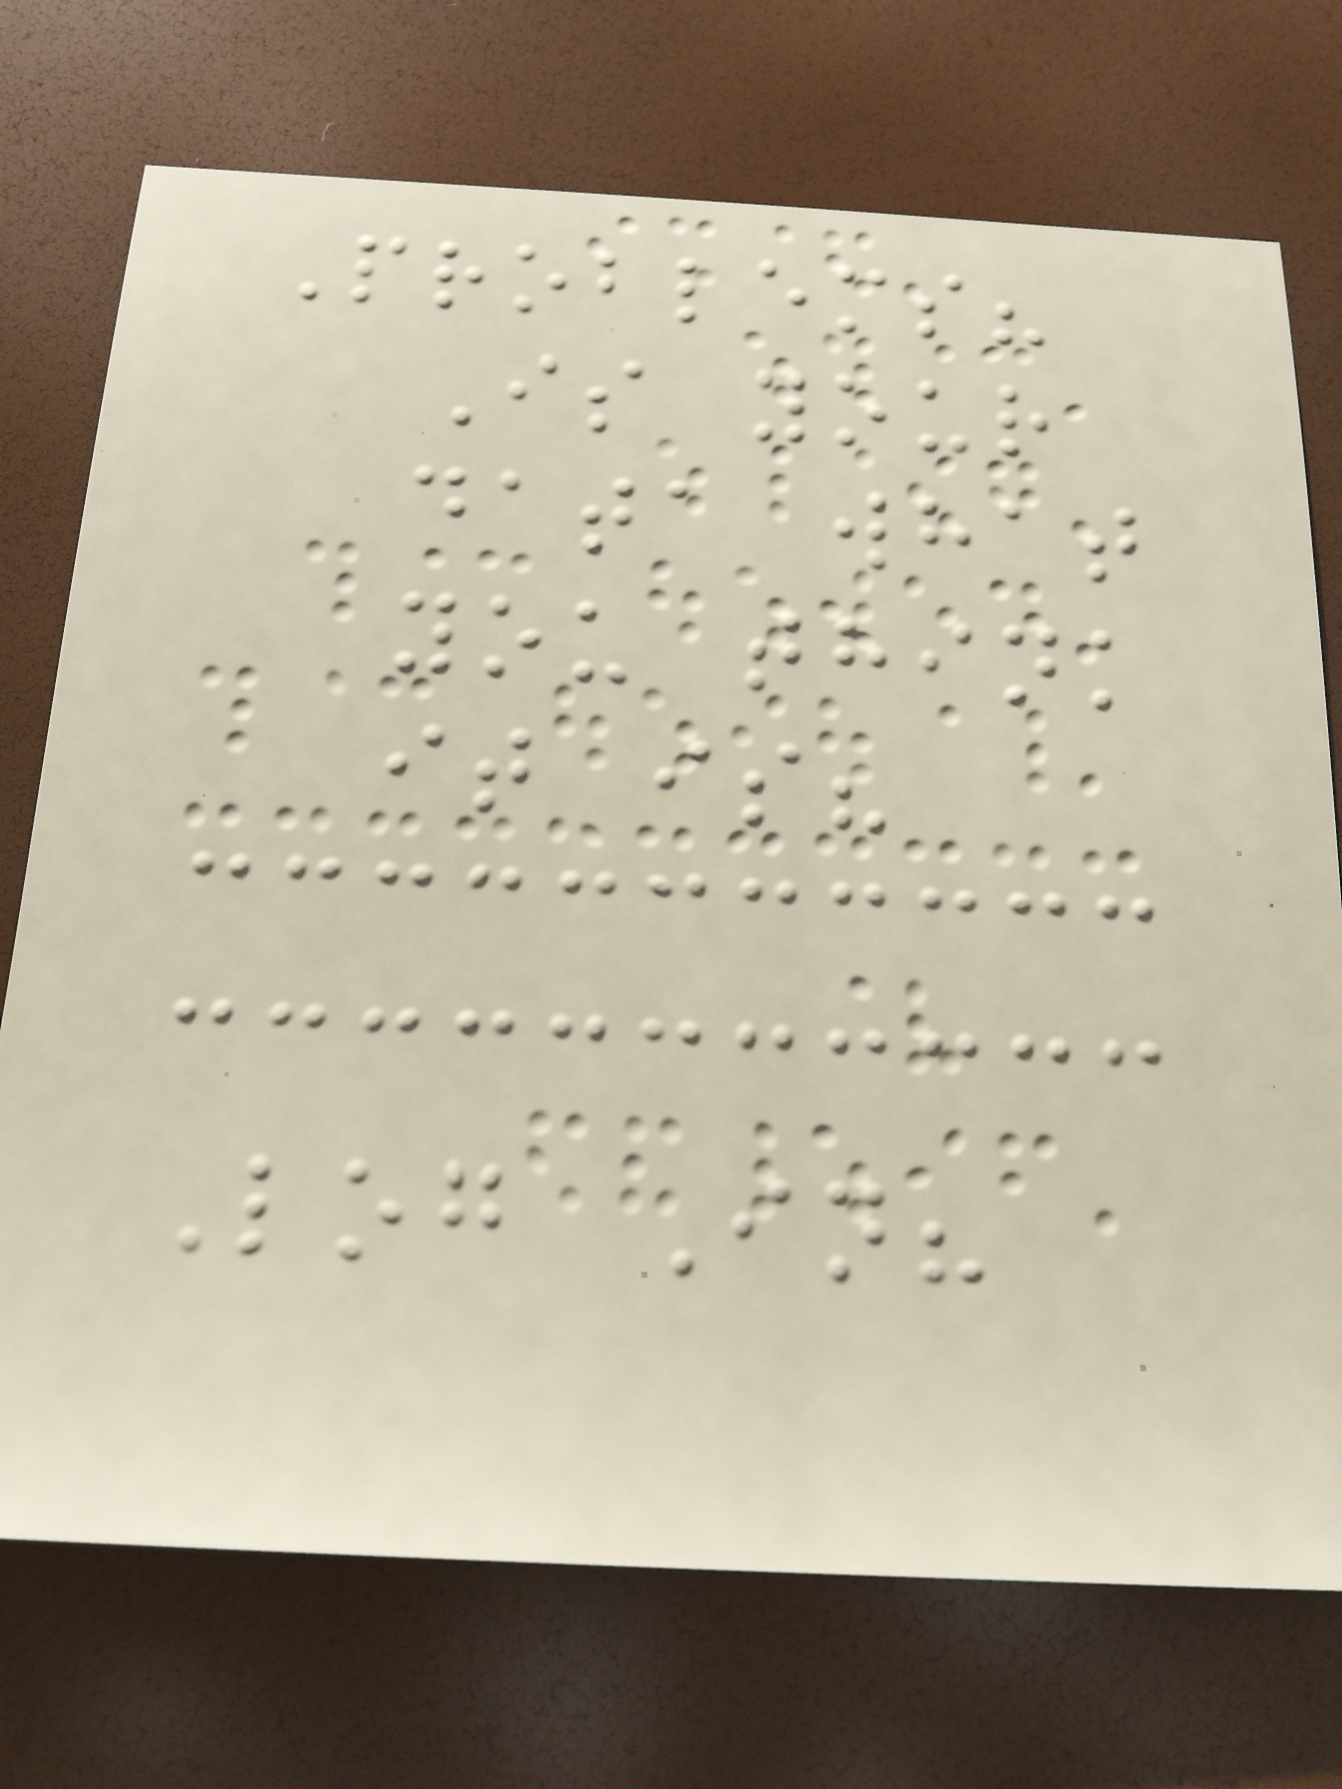Problems?
Is your
data what
you think
it is?
Log In?
